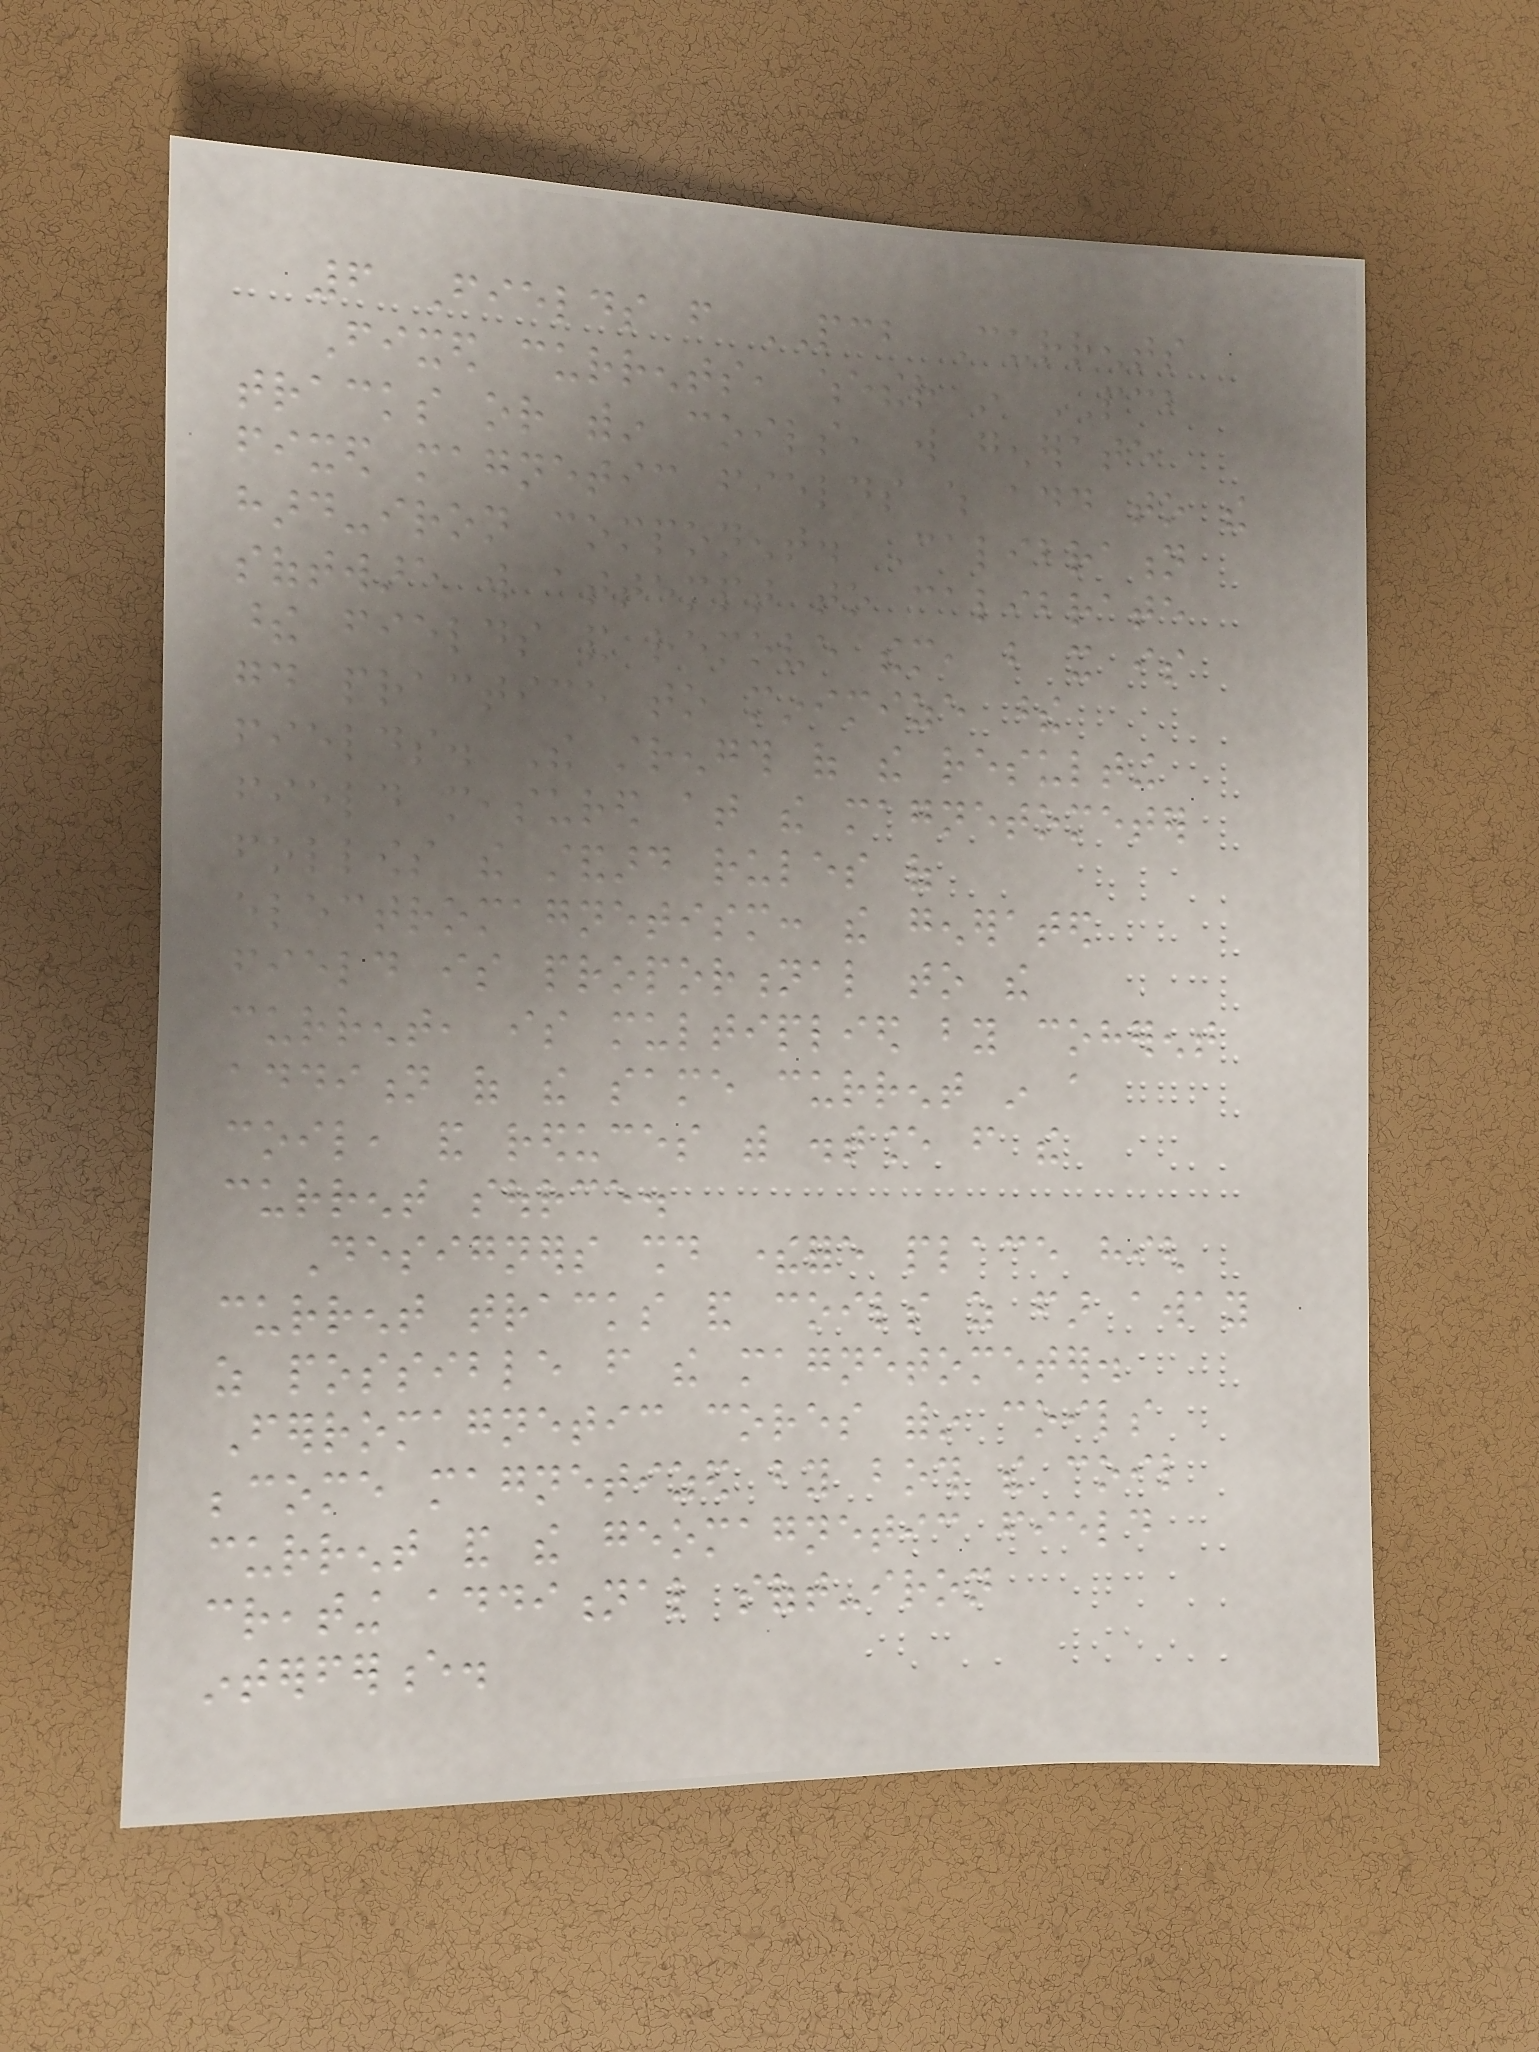6 Fields from PCB Currents
Fixed currents, whether in PCB
tracks or within coils, will generate
fixed magnetic fields which add to the
hard-iron component. Calibration
software will attempt to calibrate
these fields and remove them, but it is
good practice to minimize these
fields. The strength of the resulting
field measured at the magnetometer
follows the standard rules of
electromagnetism: the generated
field is proportional to the
current, is multiplied by coherent
addition of the same current in a
coil, and reduces with distance from the
current source.
Designers should therefore place high
current tracks and coils as far away
as possible from the magnetometer.
Ferromagnetic cores within coils
become magnetized by both the coil
current and the geomagnetic field
creating additional soft-iron
interference.
